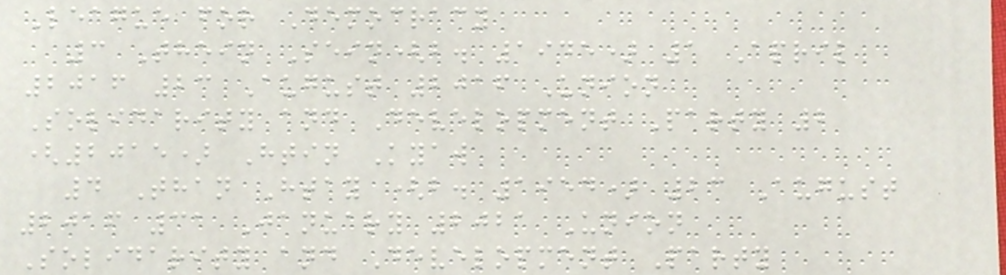League for Democracy
3 Thein Sein(b. 1945) 1 April
2016 23 August 2016 Union
Solidarity and Development Party 2
(2015) Htin Kyaw
4 Than Htay (b. 1954) 23 August
2016 31 January 2021 Union
Solidarity and Development Party
